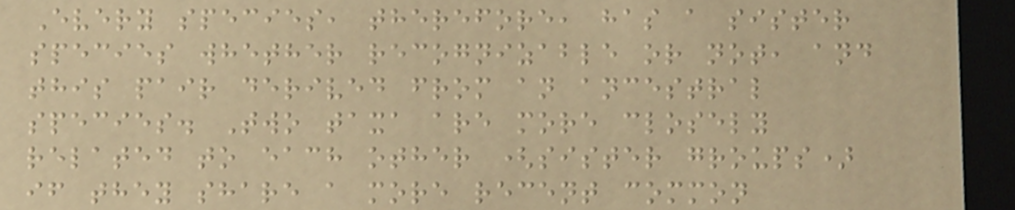Every species, therefore, has a sister
species whether recognizable or not, and
this pair derived from an ancestral
species. Two taxa are more closely
related to each other (sister groups)
if they share a more recent common
